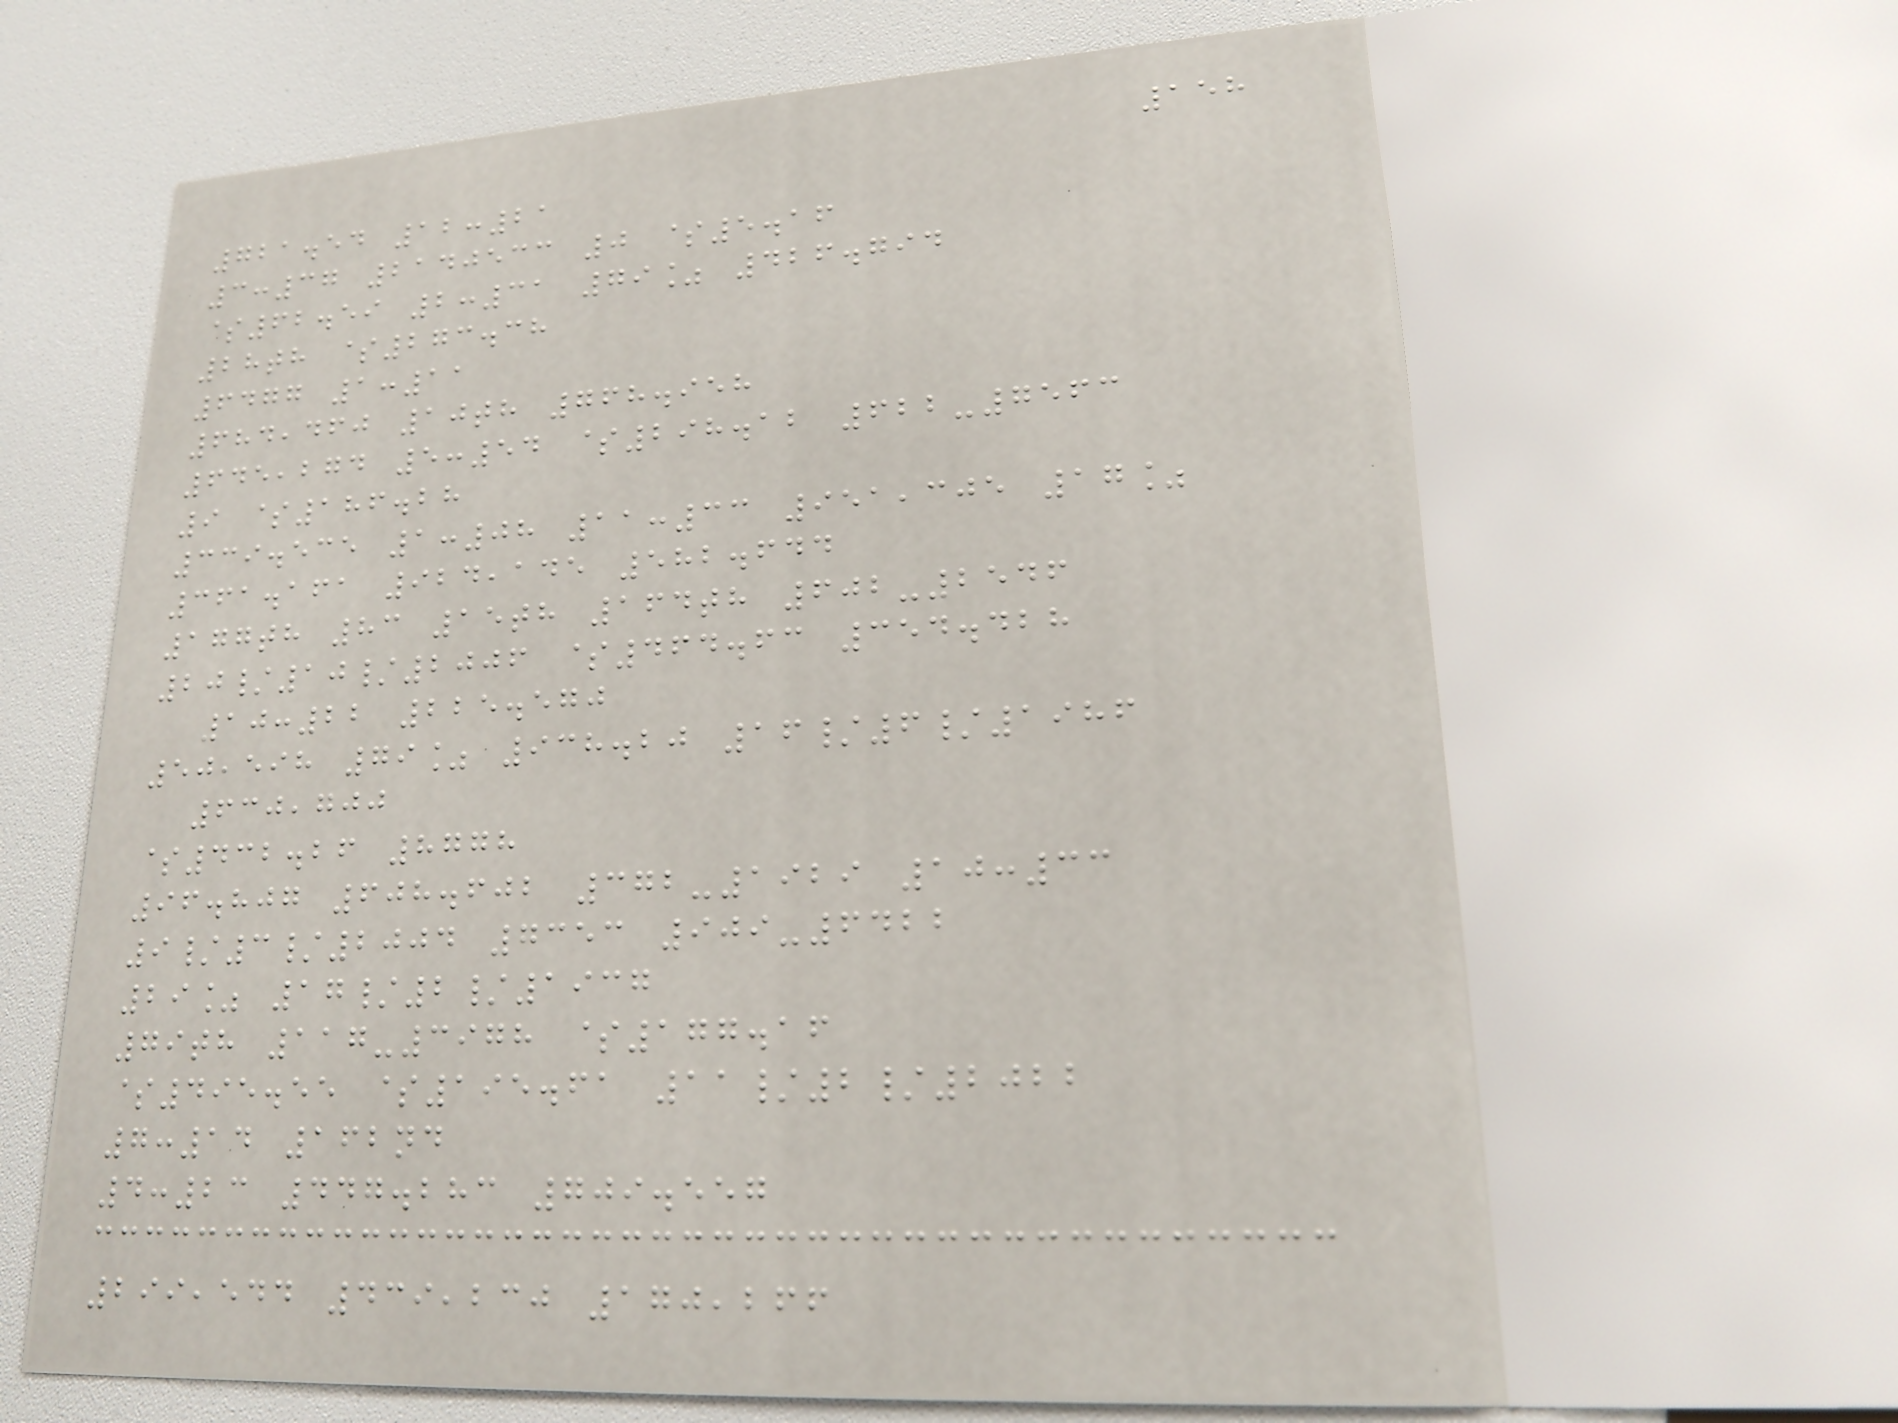158
721.54 12:21
3:37 2140533 0 $5.16
$62.59 2:31 79% 426.794
28th $273.38
6477 1:11
684,460 10th 768.958
645,274 5:54 $298.12 622-7563
9 $186.28
339.535 1:08 11:33 951,305 17%
361.161 924,145 582.644
177th 83 15th 164th 602-2546
20/10/2006 $464.63 354.428
10:22 225.570
50,598 79% 938.20 16/6/1986
630,700
$432.26 8778
96.807 608.602 372-1929 10:33
9/3/2004 7353 909-6422
29% 17/2/1937
79th 117-3978 $177.16
$495.55 $195.61 11/2/2022
7:14 162nd
4:23 447.283 709.557
299,544 439,230 170,266
